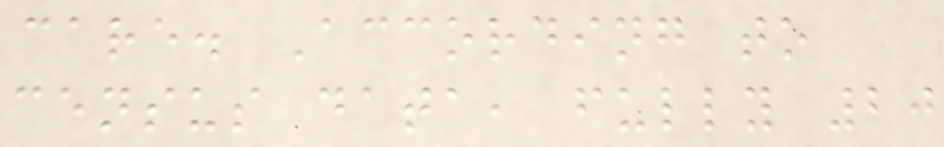care. According to
census data, fully 20
